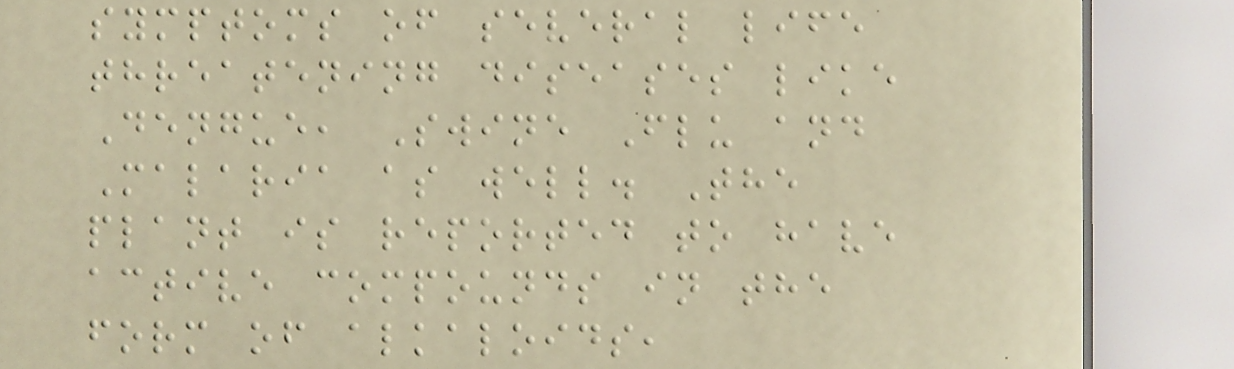symptoms of several life
threatening diseases like
Dengue, Swine Flu and
Malaria as well. The
plant is reported to have
active compounds in the
form of alkaloids,
